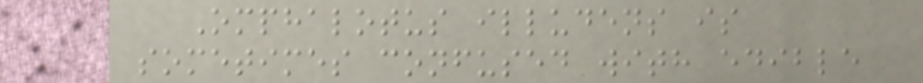Omphalotus illudens is
sometimes confused with edible
